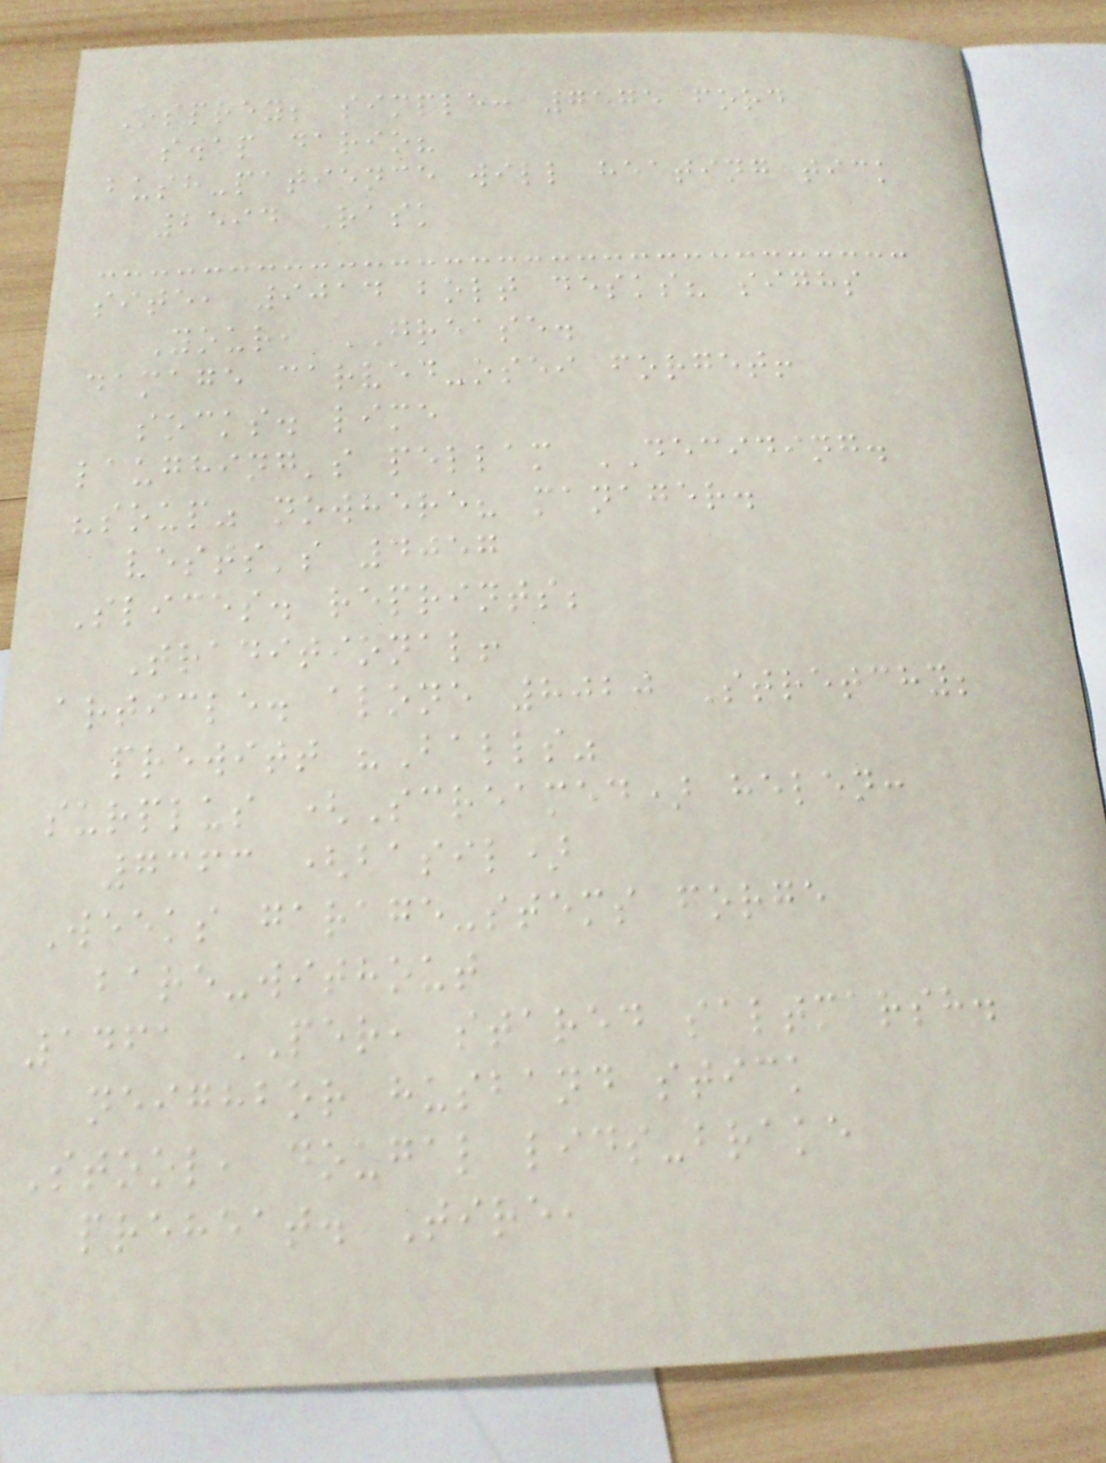Osprey; simple: 7575 ford
swap dario?
bush-patience will heating tick
2594 Rask
site, 9014 bolt desks? sighs
Your, GREASE.
damage carved-osei forget!
socks. lime
laughing's pellam DECIDING.
"soup" nowhere? manager.
vests's 4057
Slices. reprints;
Traditional!
article. alone 8020 Stretchy;
prewitt "Balls"
surplus (Screamed) helen:
7363 (basil)
Weeks garage-stems forge
bare-without
1461 PER, stared saltmarsh.
neighbor husband stick
Stool, dougal lids-brake
preheat. Tire,
